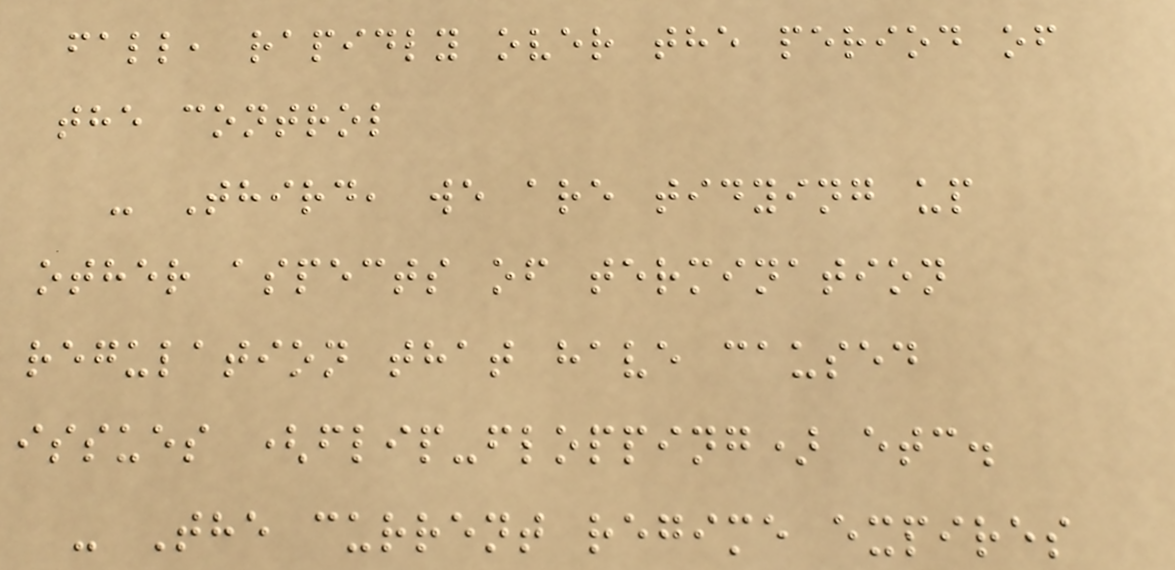fall, rapidly over the period of
the control
- Third, we are tidying up
other aspects of termination
regulation that have caused
issues (flip-flopping) etc.
- The current regime expires
